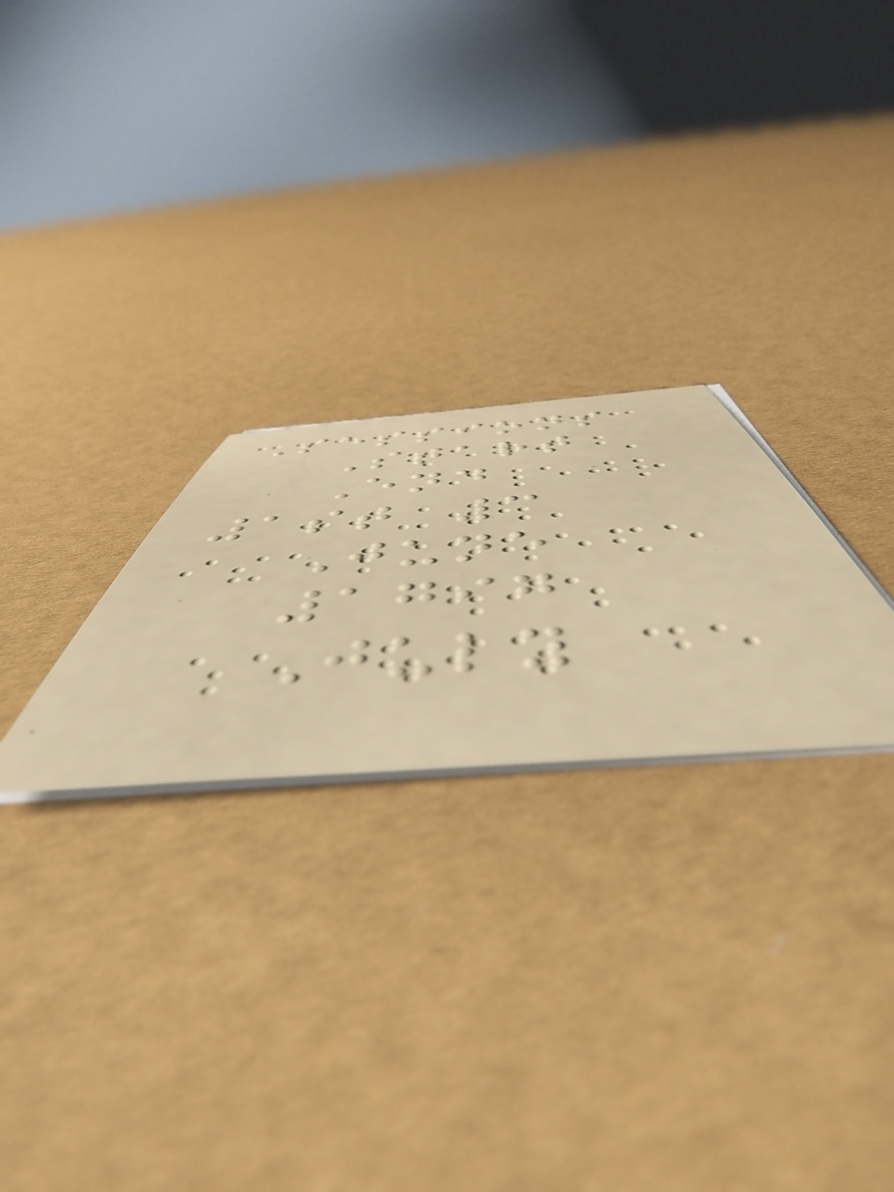Sessions
Start
End
1st 3
June
1797
July
